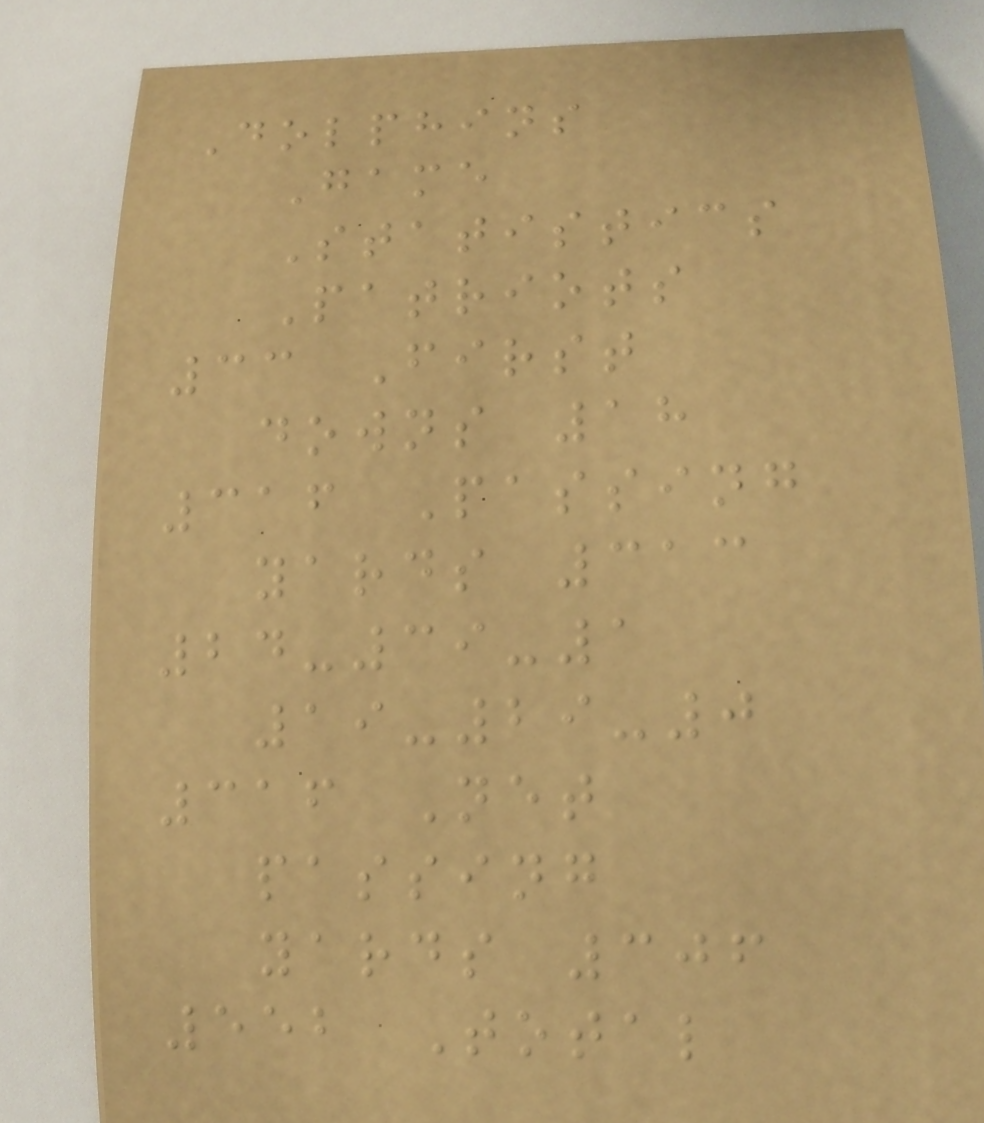Dolphins
Game
Statistics
Patriots
33 First
downs 18
316 Passing
yards 313
24-39-1
19-29-0
316 Net
passing
yards 306
552 Total
